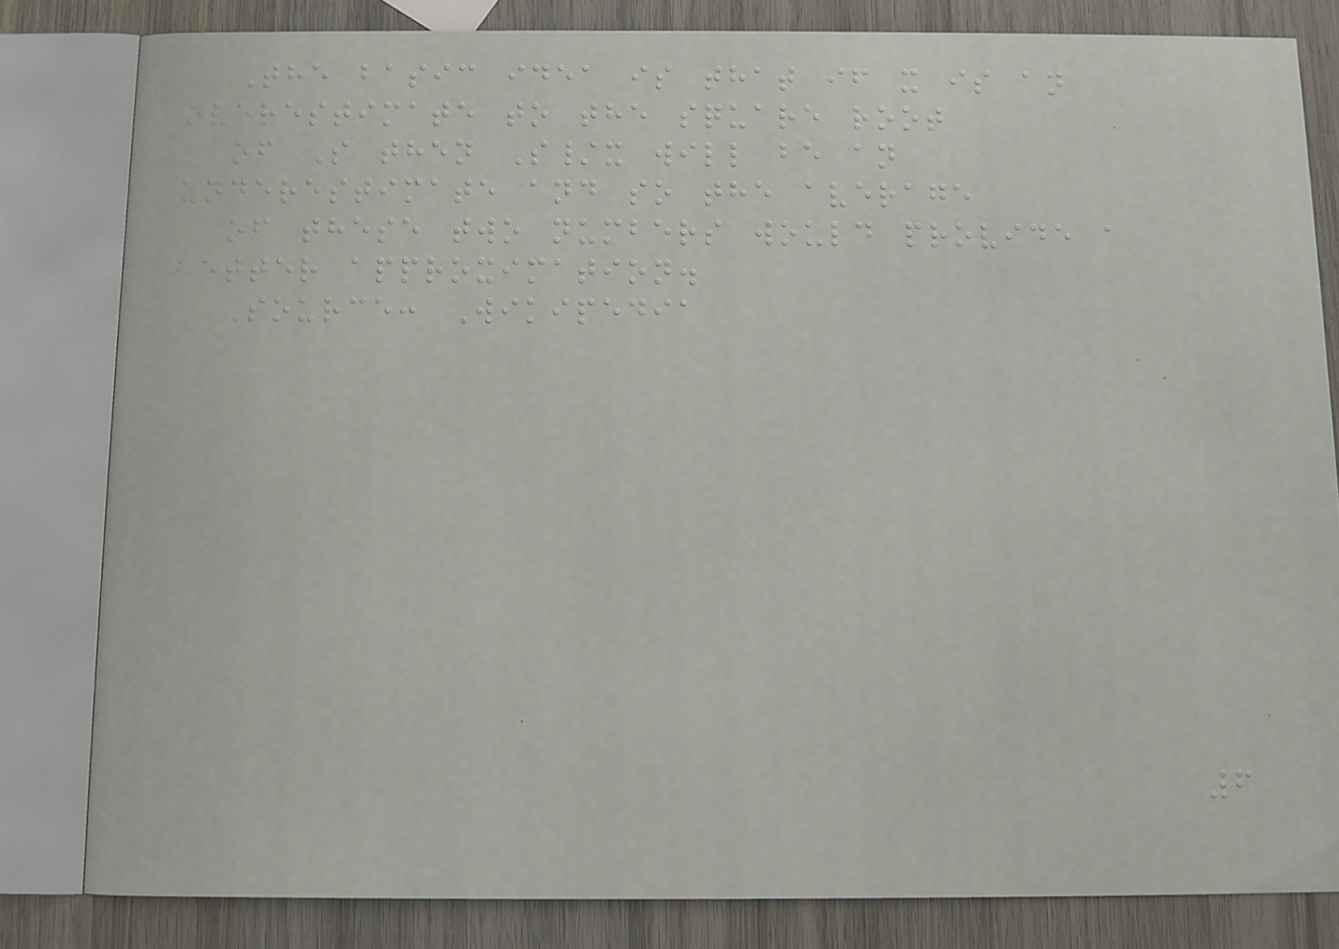The basic idea is that if x is an
overestimate to the square root
of S then S/x will be an
underestimate and so the average
of these two numbers would provide a
better approximation.
Source: Wikipedia
6
